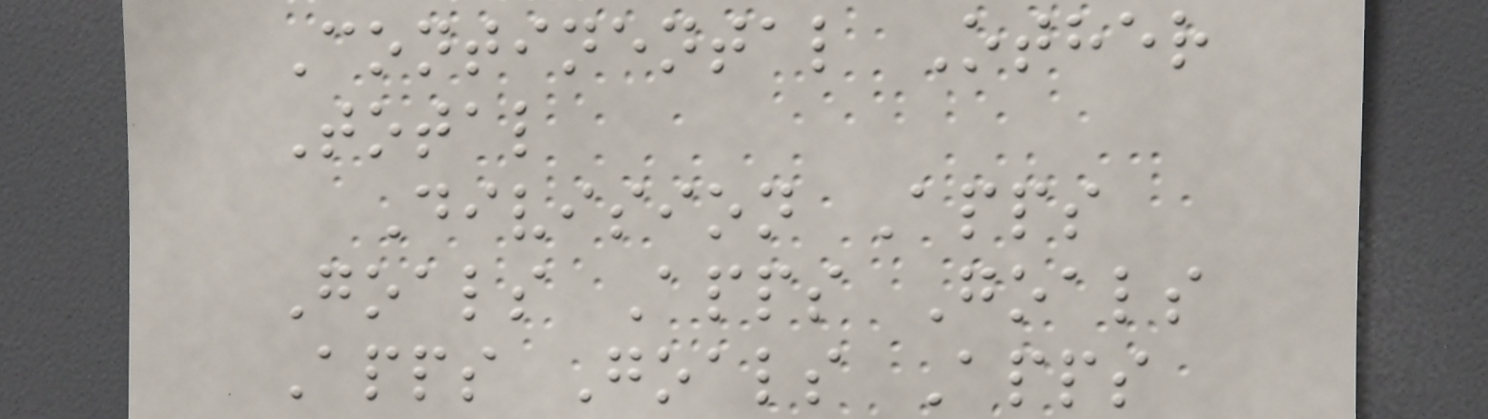Continental Other
Total
Division Apps
Goals Apps Goals
Apps Goals Apps
